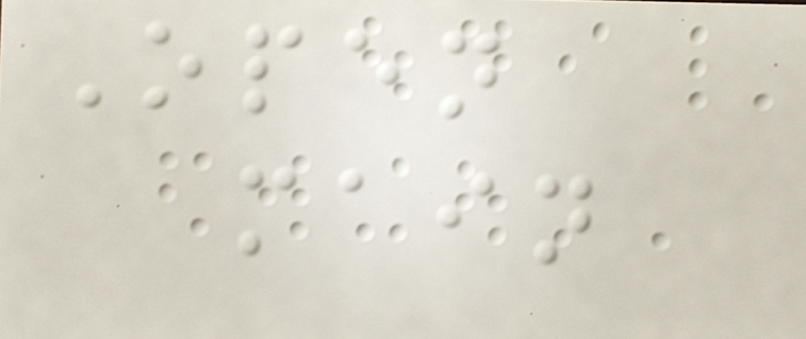Open
main
